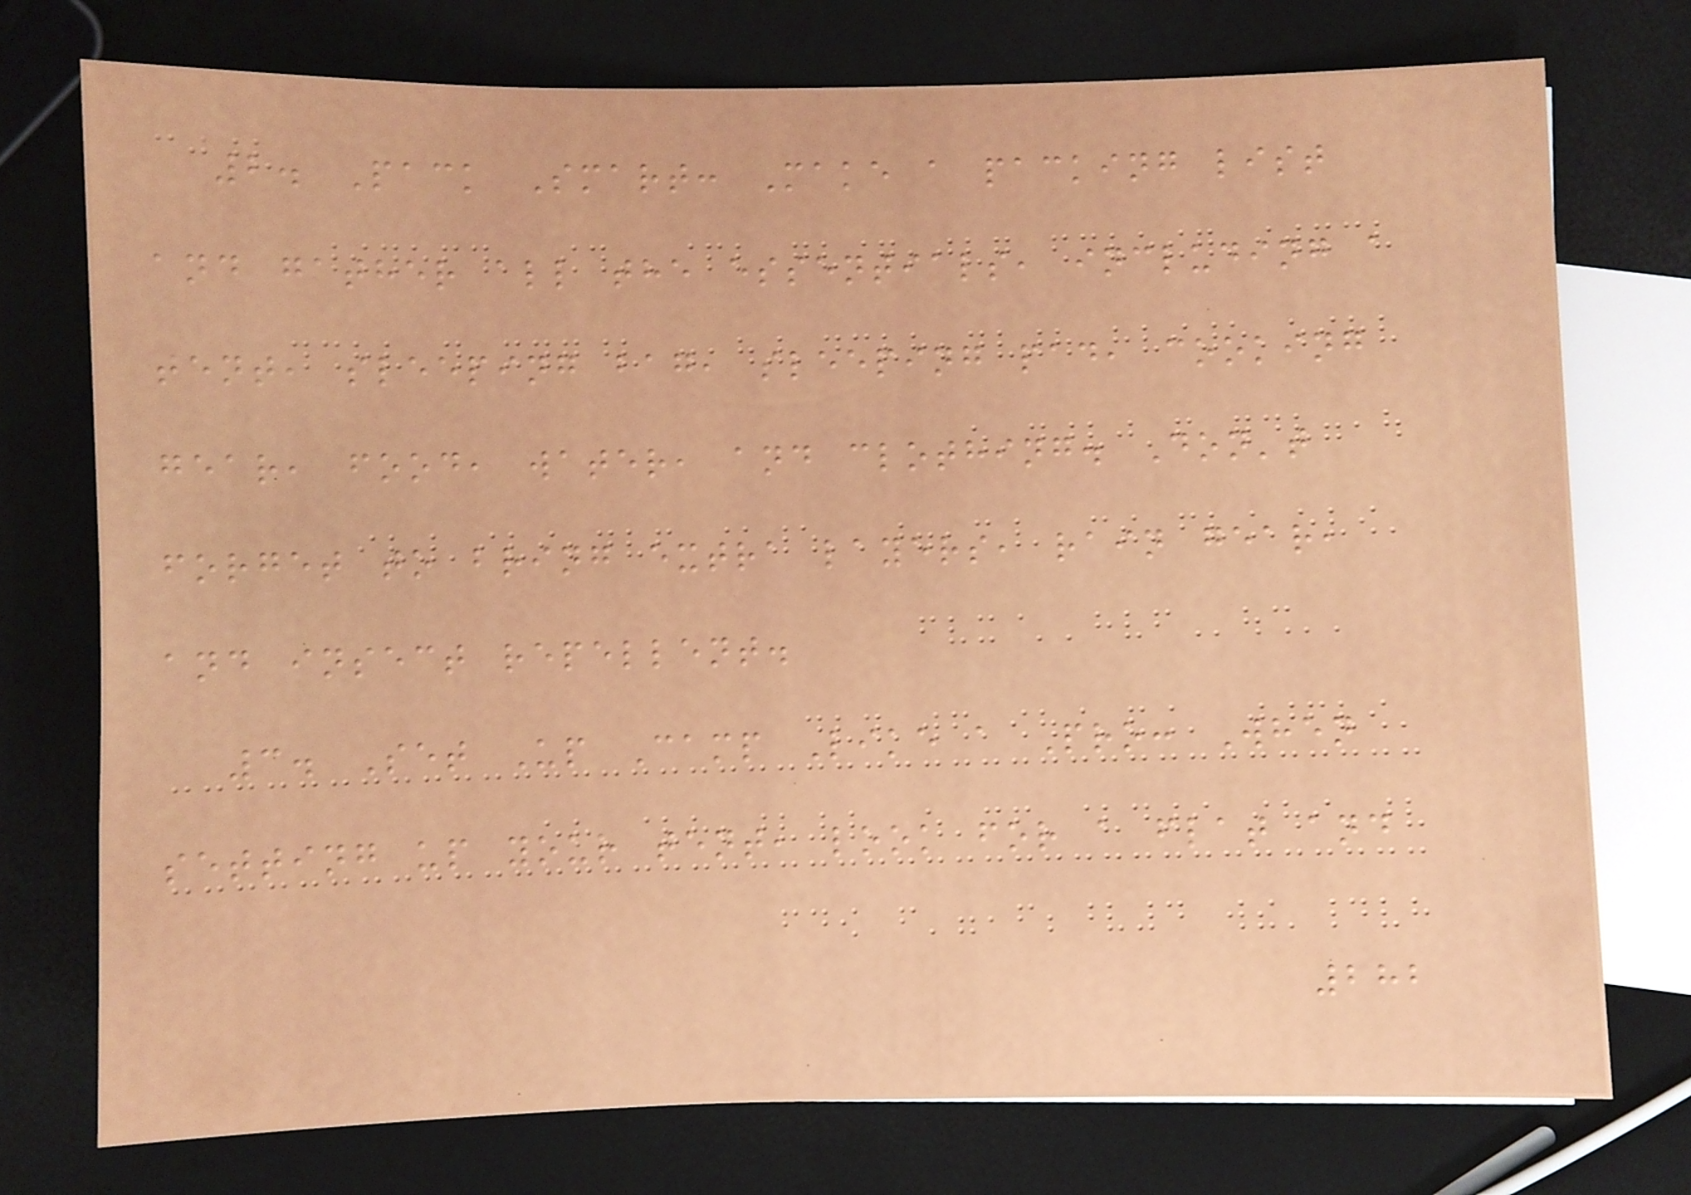2. Pack Smart: Make a packing list
and gather all the essentials, including a
tent, sleeping bag, sleeping pad, cooking
gear, food, water, and clothing. Don't
forget to bring extra layers, rain gear,
and insect repellent.
3. Set Up Camp Like a Pro: When
setting up your tent, look for a flat and
282
